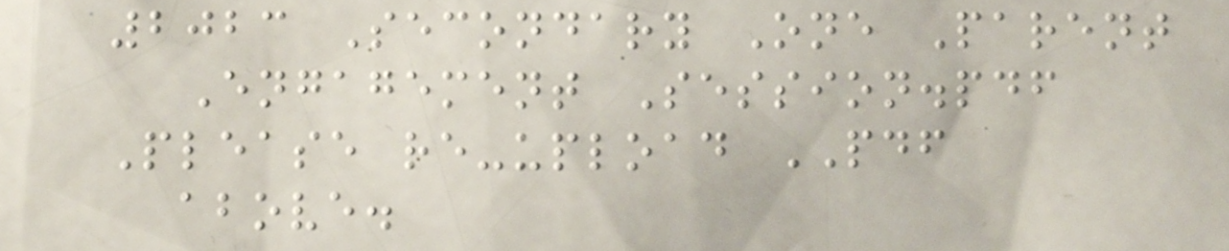2023 Secondary One Parent
Engagement Session.pdf
Please re-upload PDF
above.
